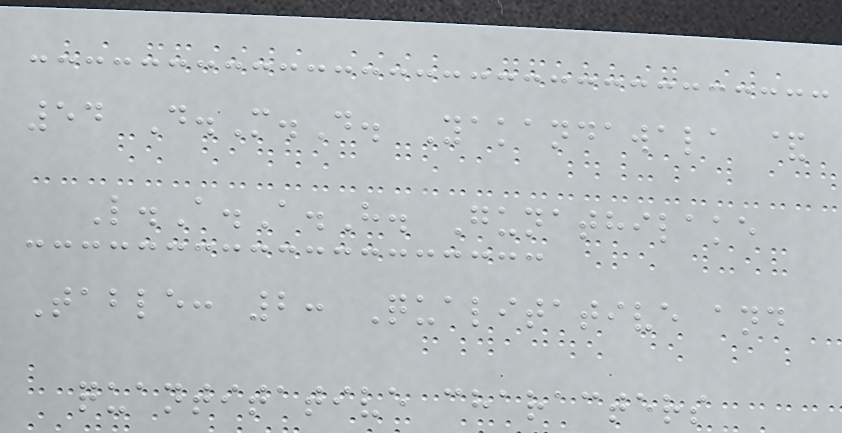54 D.M.D. Yakandawala &
L.A.A.H. Gunathilake
Table: 2: Qualitative and
quantitative characters
